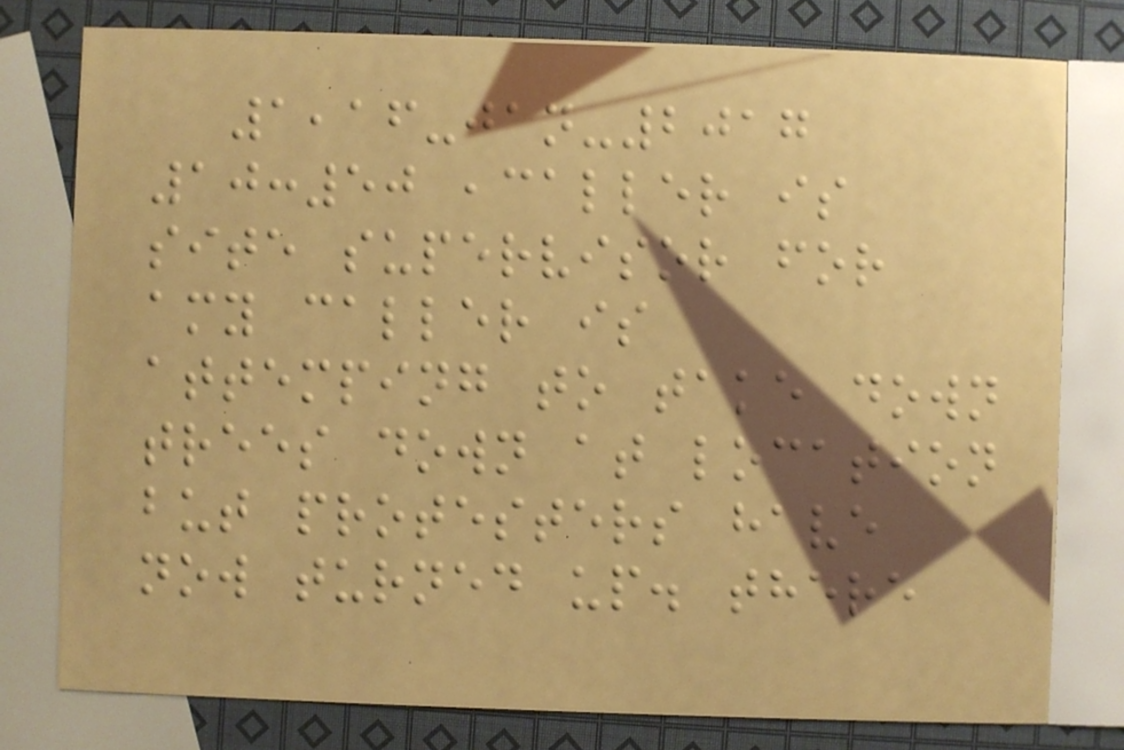1,16-jan-2017
10:50 ,caller is
site supervisor for
amy caller is
attemping to take down
trees down at location
but protesters have
now turned up. there
